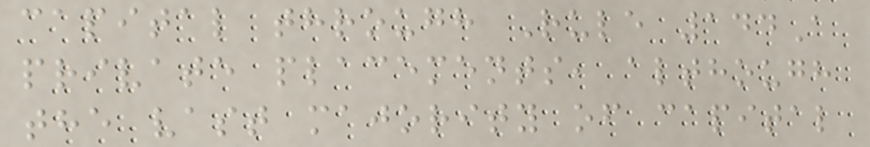capital through Rule 144A
private placements, although
the vast majority of capital
